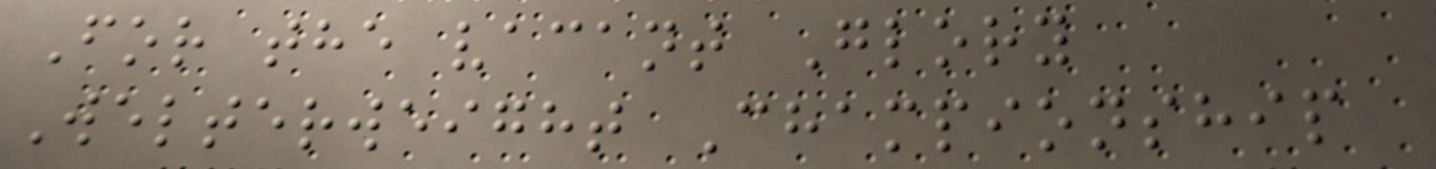For the vacant Glory
Welterweight Championship
